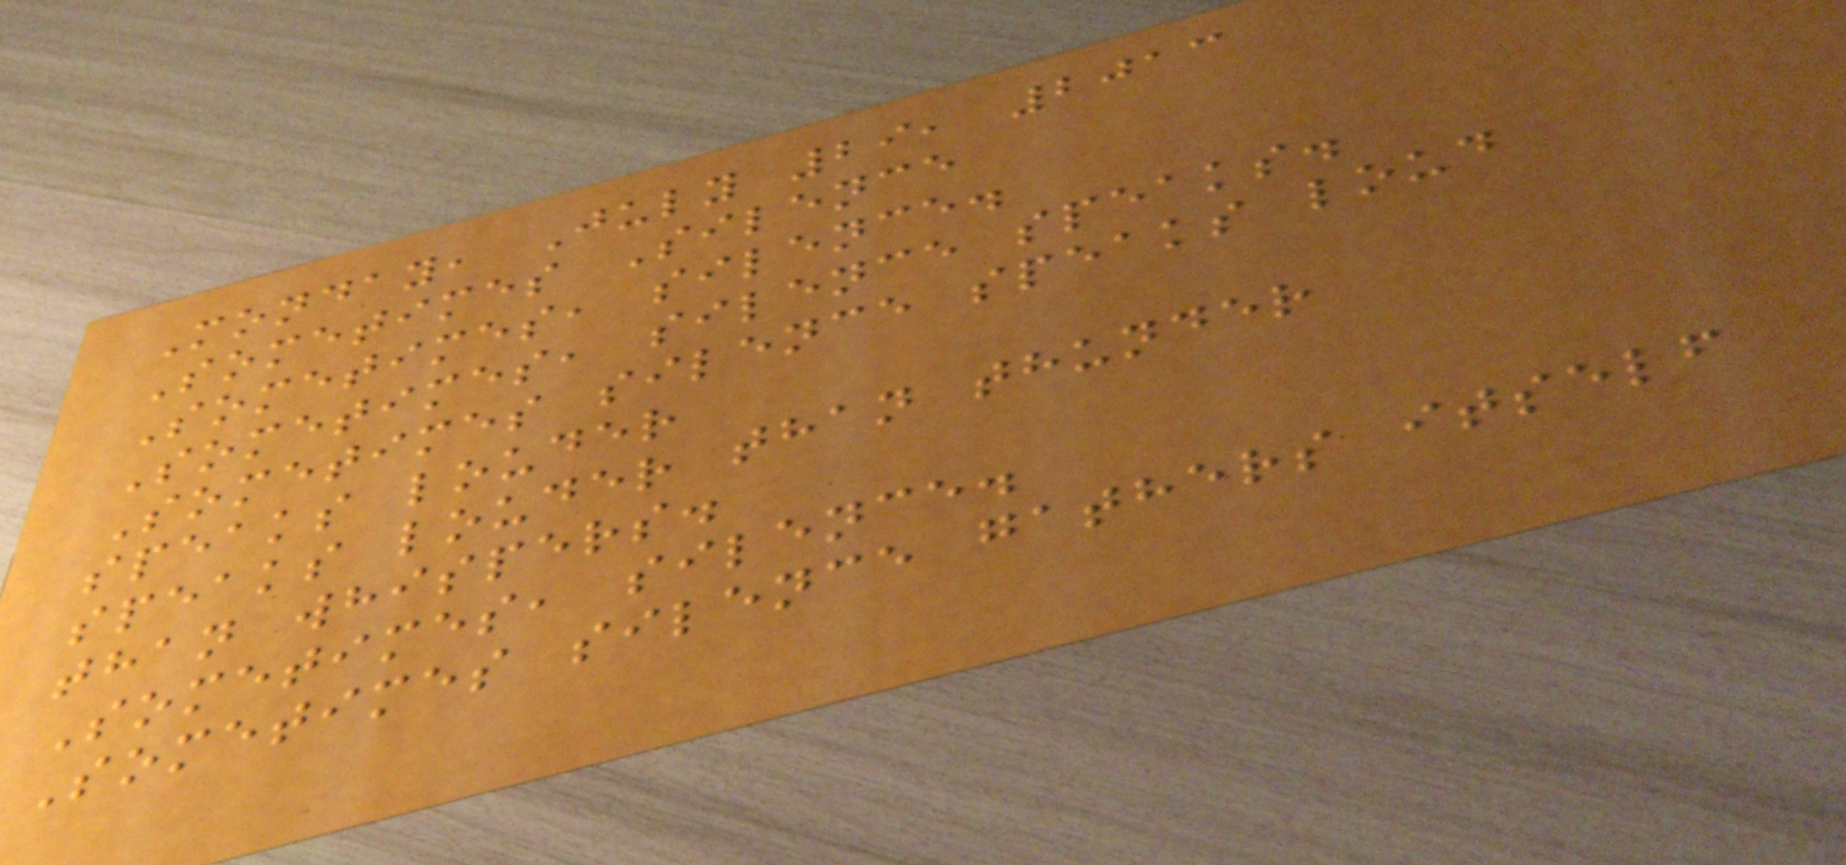Monday, July 29, 2013
Sometimes Silence
Sometimes, silence.
Sometimes, silence speaks.
Sometimes silence speaks loud
speaks louder
speaks louder than thunder
than whispers.
Sometimes, silence.
Sometimes silence gathers itself
